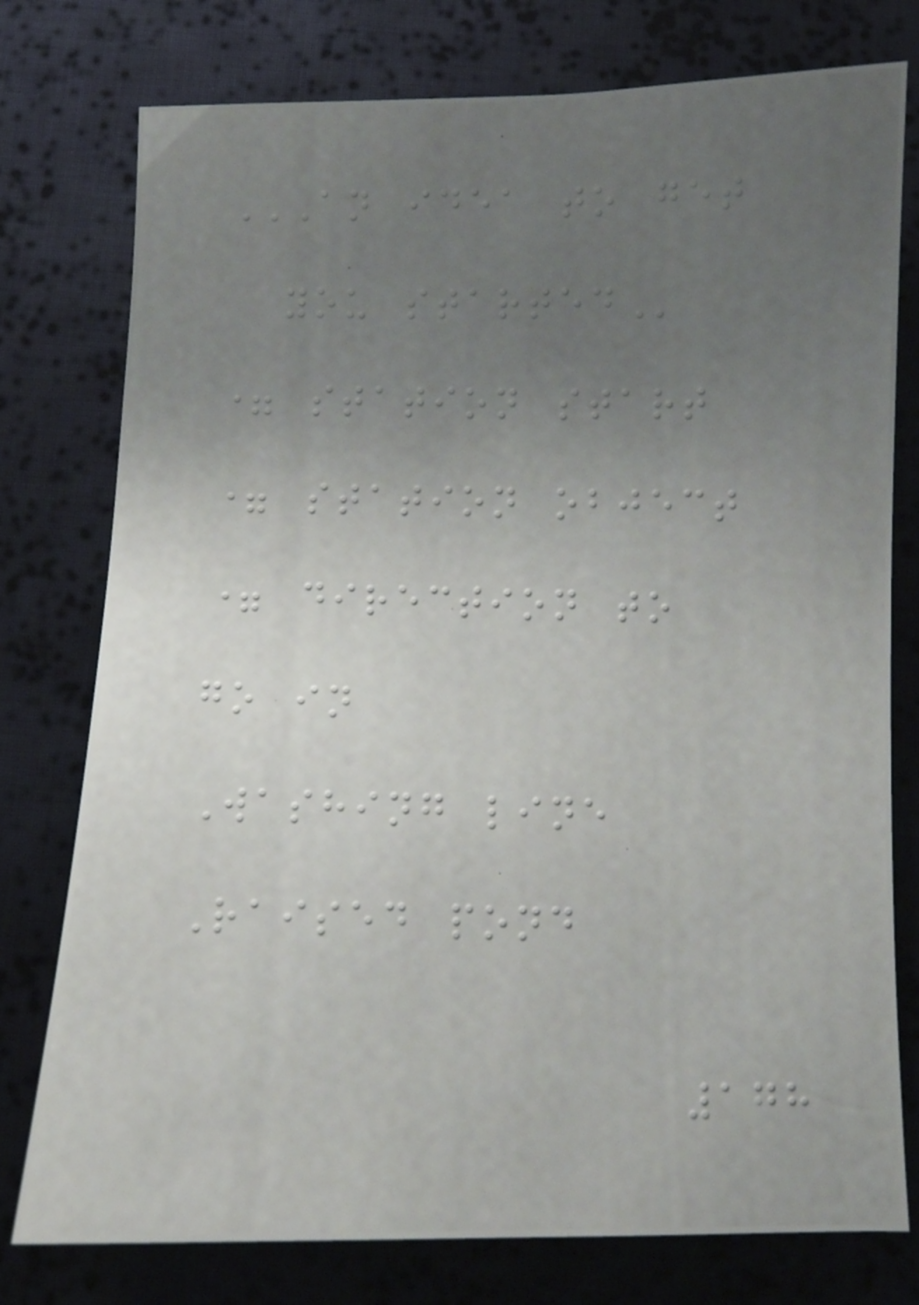AN IDEA TO GET
YOU STARTED
= station start
= station object
= direction to
go in
Washing line
Raised pond
178
